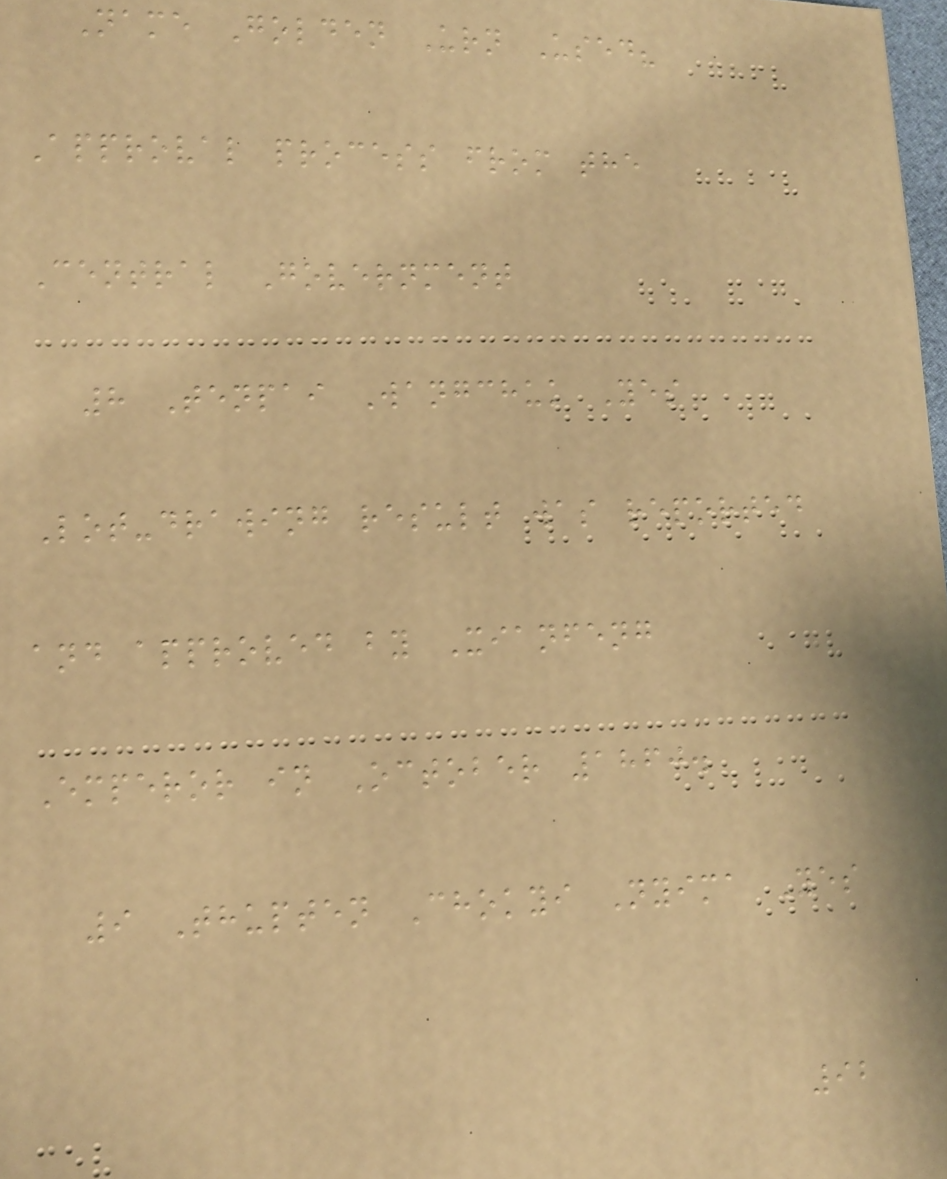Name Golden Urn Used?
Approval process from the
Central Government
8 Tenpai Wangchuk Yes
Lot-drawing result was reported
and approved by Xianfeng
Emperor in October 1860.
9 Thupten Chokyi Nyima Yes
92
